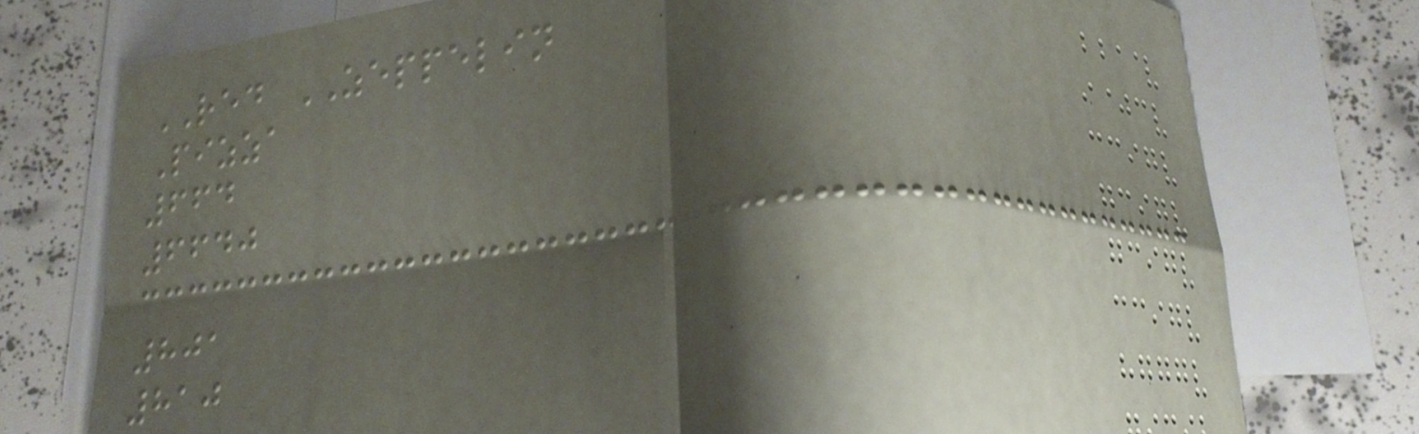RED ZEPPELIN
Pizza
664
6640
801
810
